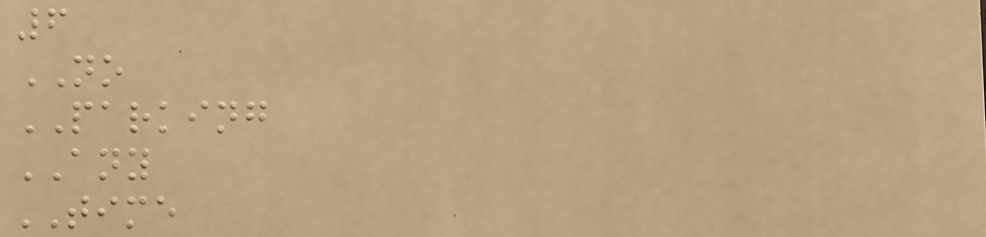6
NO
PARKING
ANY
TIME
